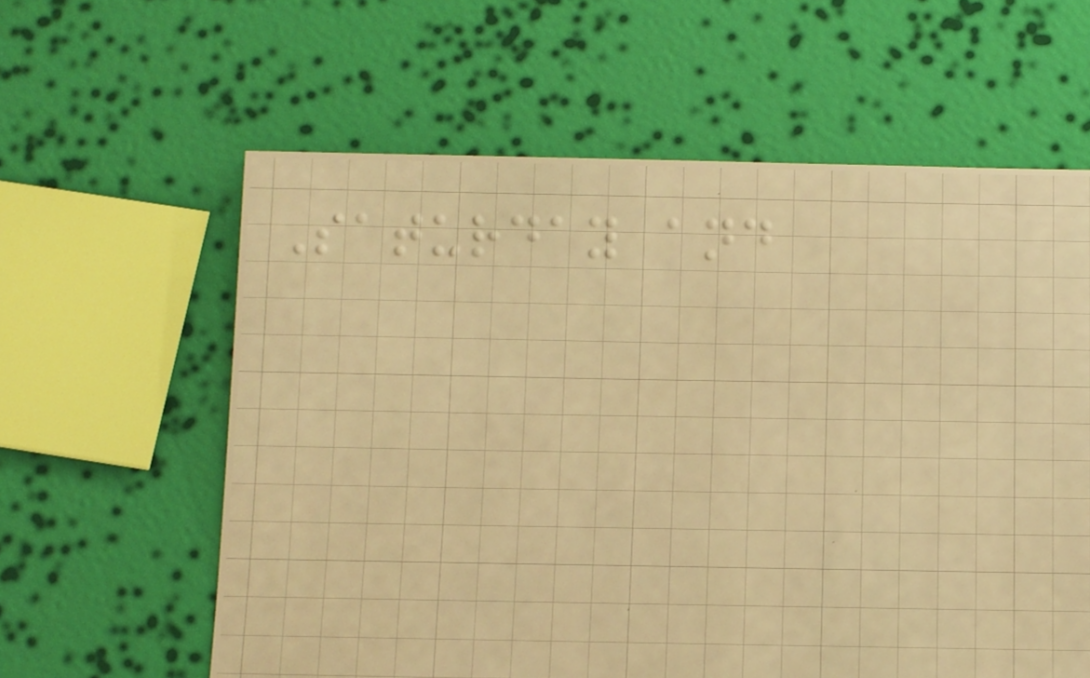Saturday and
